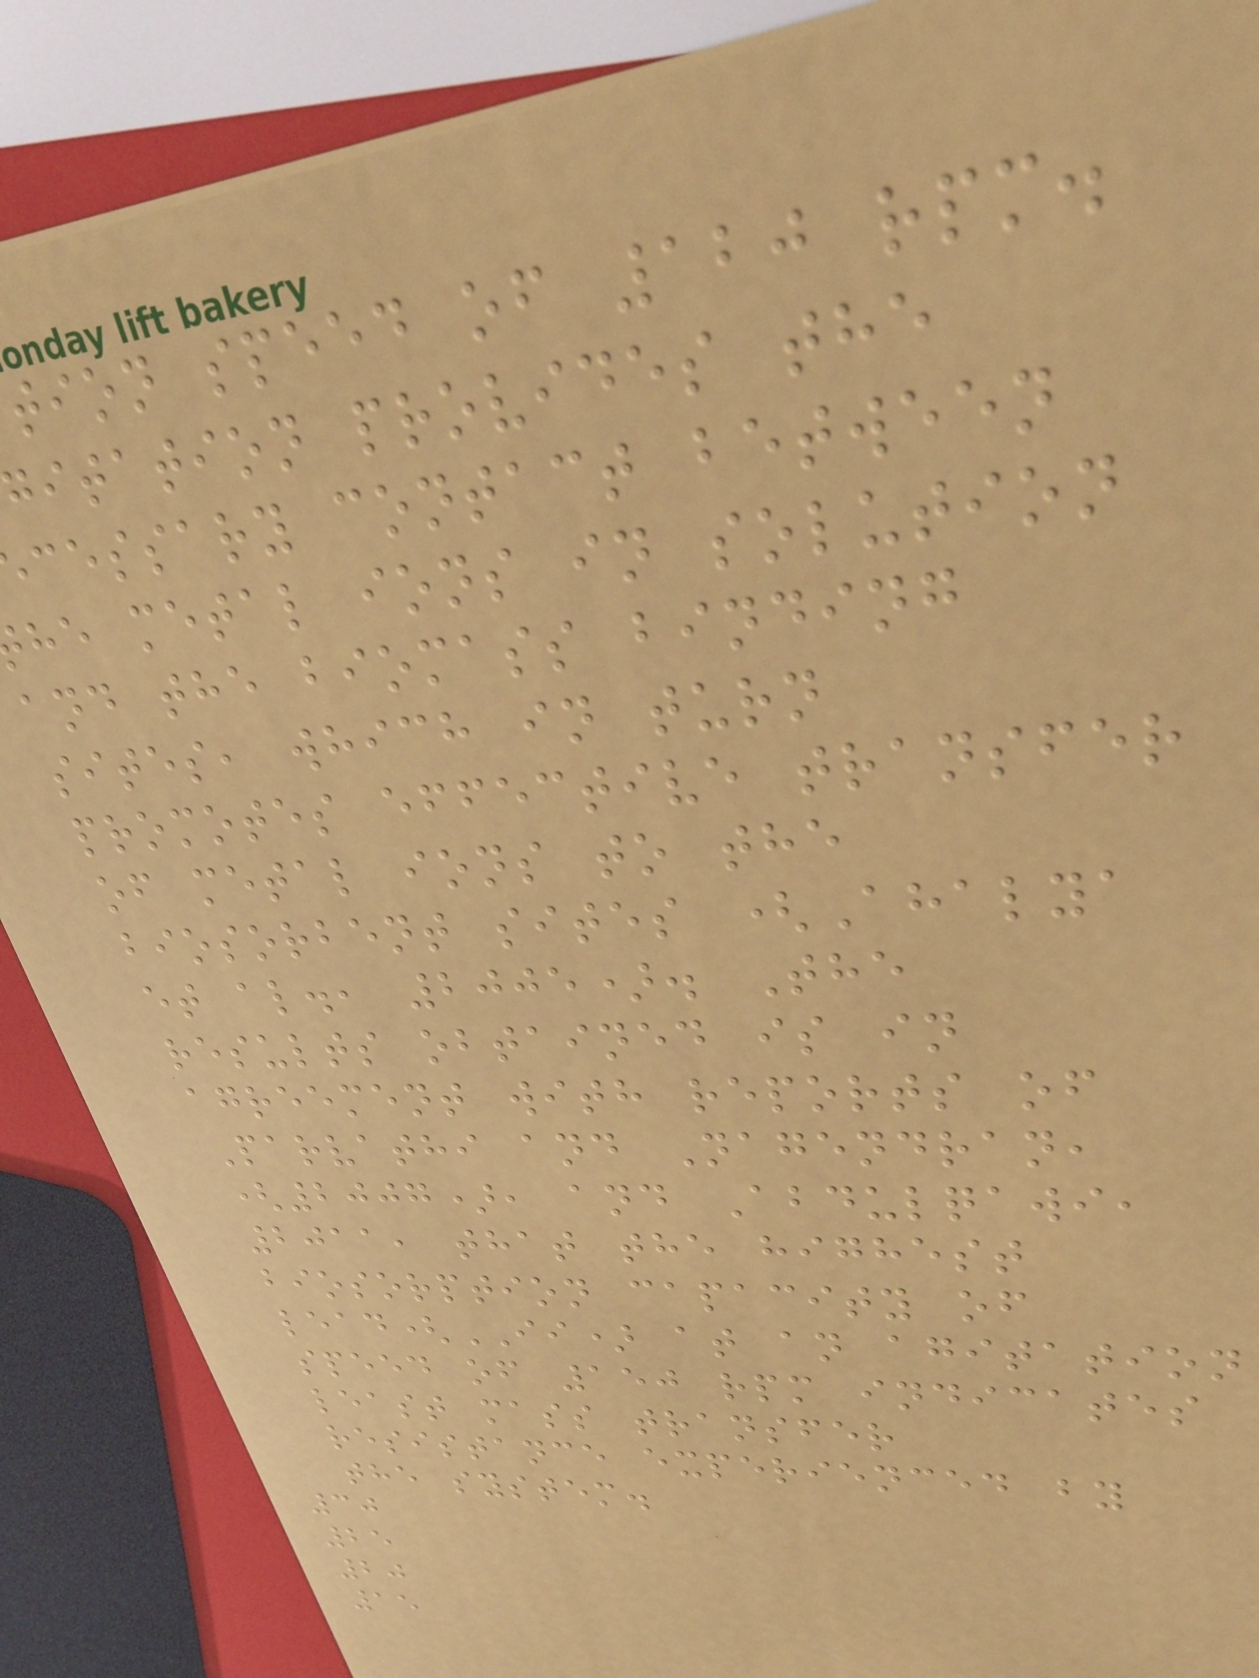tion speed of 120 rpm.
gitation provides the
cessary contact between
he metal ions in solution
and the biomass binding
sites, which in turn
promotes effective transfer
of metal ions to the
biosorbent sites (Ahalya
et al., 2005). The
results obtained is in
agreement with reports of
Parvathi and Nagendran,
(2007), and Abdulqawi,
2011, that the highest
biosorption capacity of
lead(II) at an agitation
speed of 150 rpm indicates
least mass transfer
resistance experienced by
the system.
30
25
20
15
